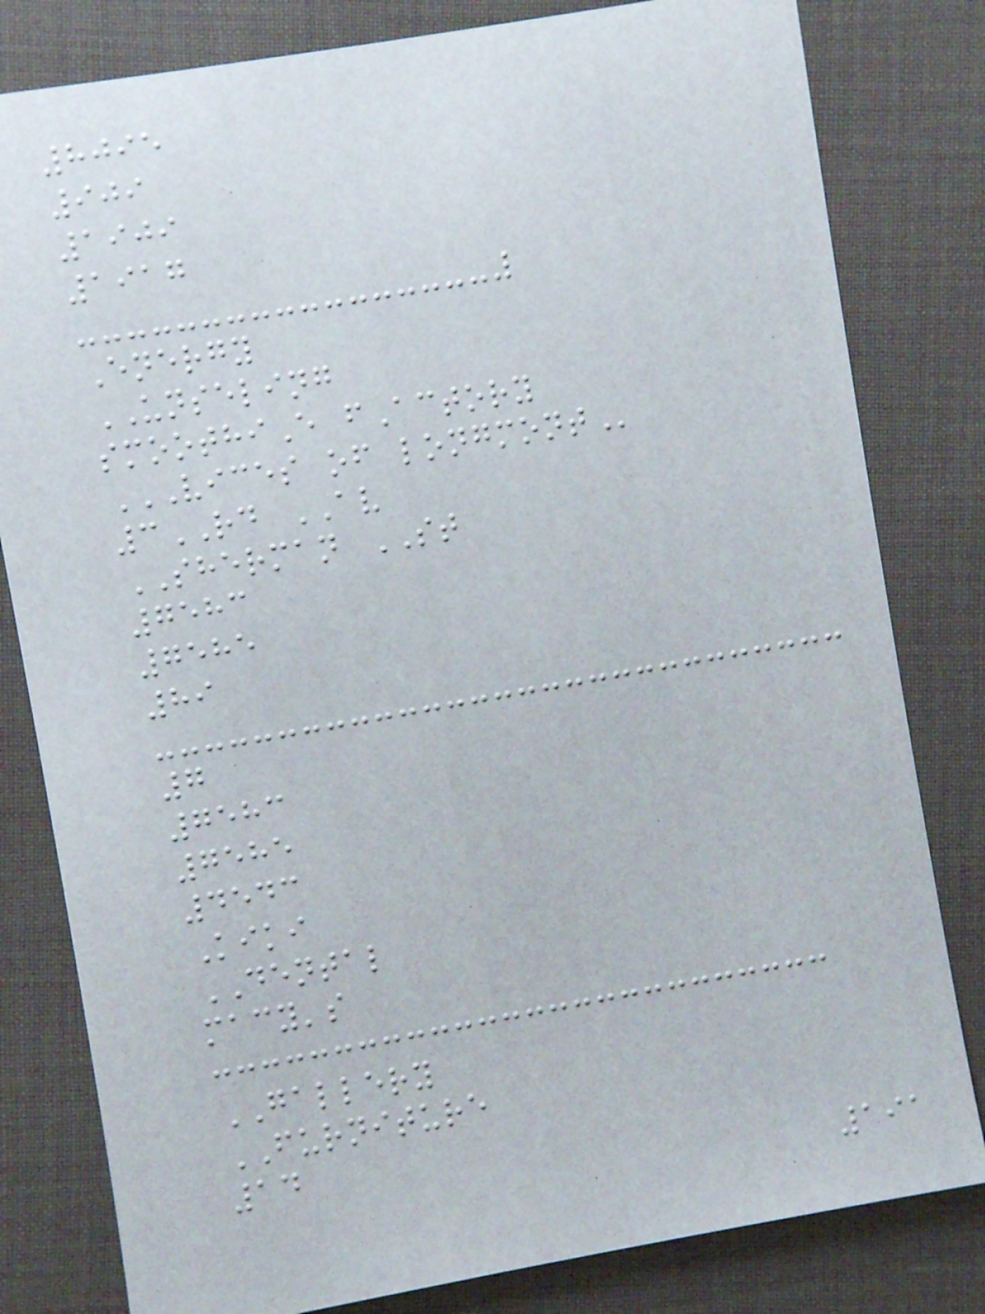8095
909
1909
1917
Energy
UNSELING
smoothiE fActory
VICES OF LONGMONT
3RD AV
SHERMAN ST
7583
7585
89
7
7583
7585
4543
Kiki
DENTAL
macy's
GALLERY
FURNITURE
14
191
